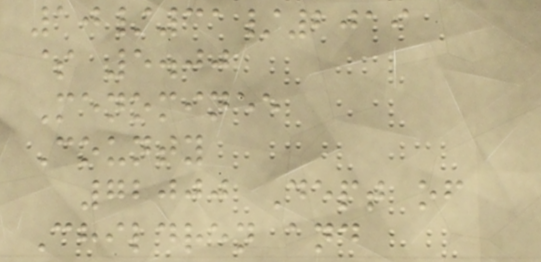10/31/2019
$ 5.00
Menominee
County
72000 Dept of
Children and
